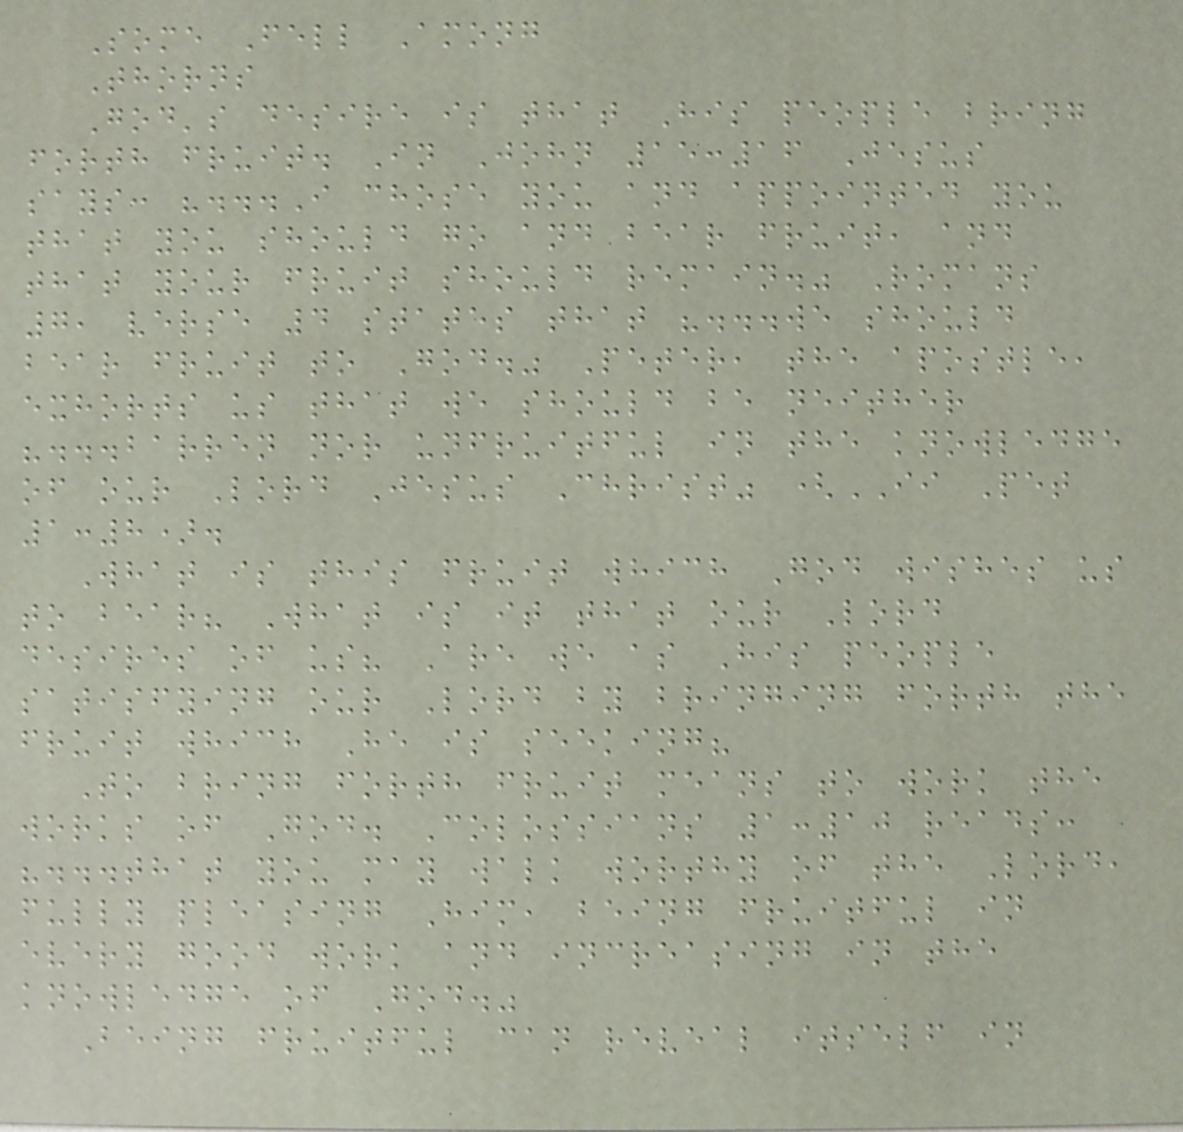Some Fell Among
Thorns
God's desire is that His people bring
forth fruit. In John 15:16 Jesus
says: "...I chose you and appointed you
that you should go and bear fruit, and
that your fruit should remain." Romans
7, verse 4 states that "...we should
bear fruit to God." Peter, the apostle,
exhorts us that we should be neither
"...barren nor unfruitful in the knowledge
of our Lord Jesus Christ" (II Pet
1:8).
What is this fruit which God wishes us
to bear? What is it that our Lord
desires of us? Are we as His people
satisfying our Lord by bringing forth the
fruit which He is seeking?
To bring forth fruit means to work the
works of God. Colossians 1:10 reads:
"...that you may walk worthy of the Lord,
fully pleasing Him, being fruitful in
every good work and increasing in the
knowledge of God."
Being fruitful can reveal itself in
